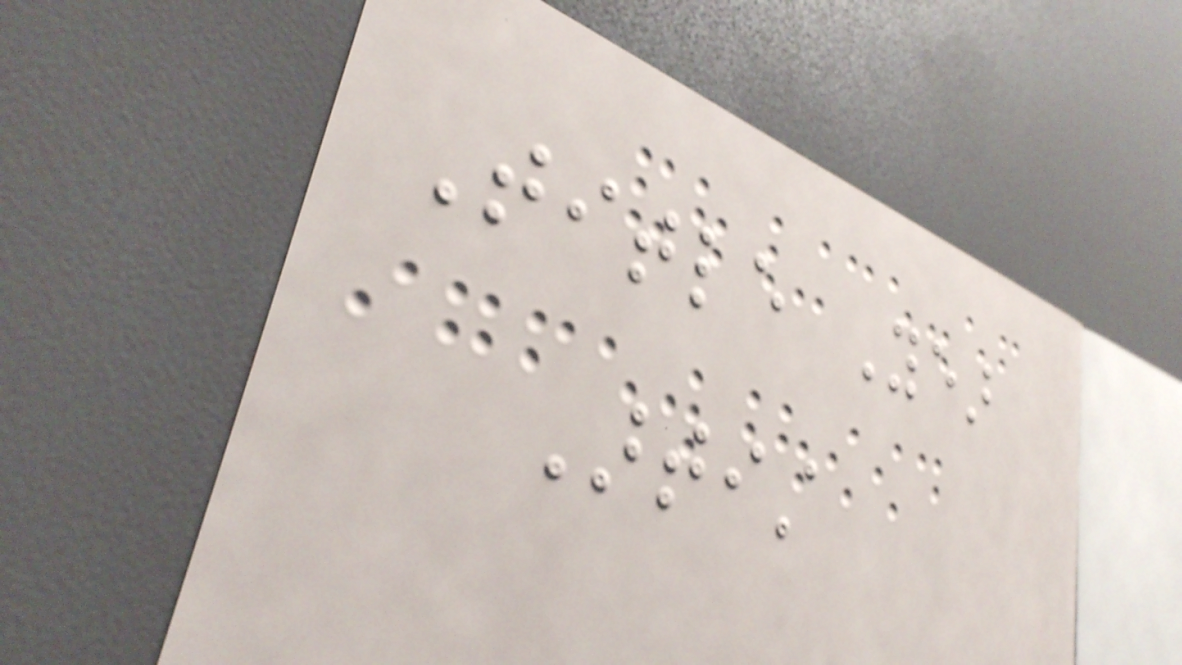Title Year
Artist
